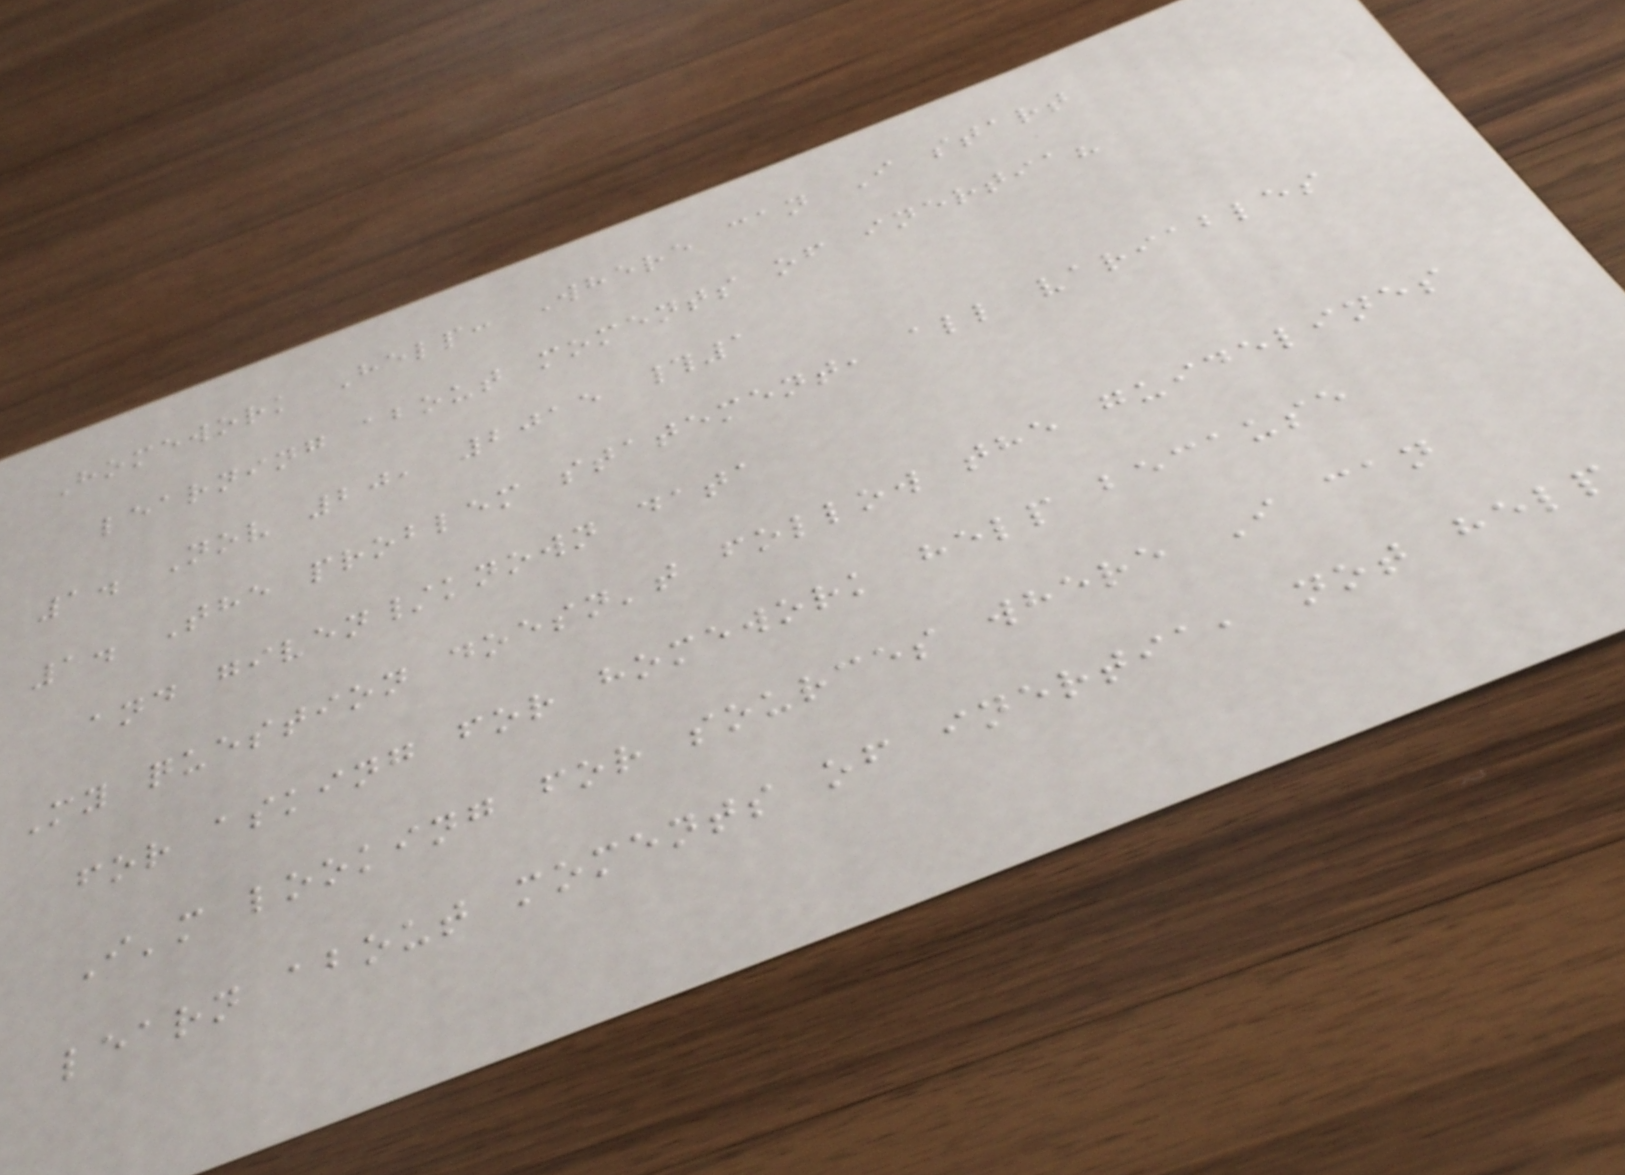Homework Help: Where can I start
learning about moments of inertia?
1. Nov 20, 2015 #1
1. The problem statement, all variables
and given/known data
My question doesn't follow the guidelines
for asking for homework help because
I'm looking for sources where I can
learn about moments of inertia, not help
